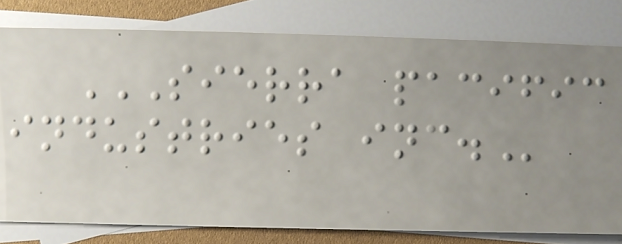SIERRA PACIFIC
INDUSTRIES INC.
